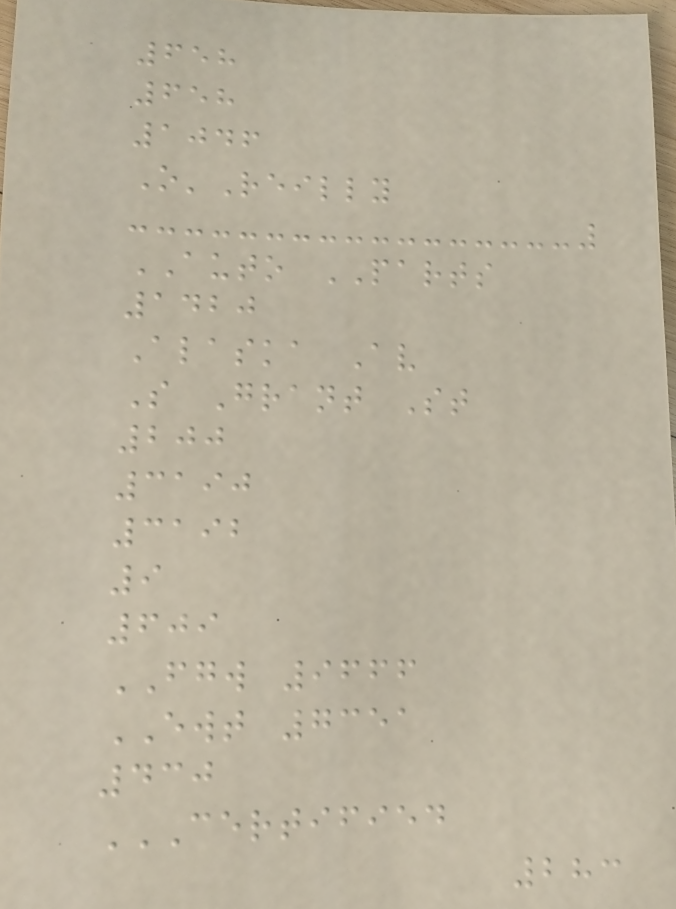658
658
1046
O'Reilly
AUTO PARTS
1420
Alaska Av
S Grant St
200
3190
3192
9
609
FGW 9666
EWT 7351
430
CERTIFIED
283
